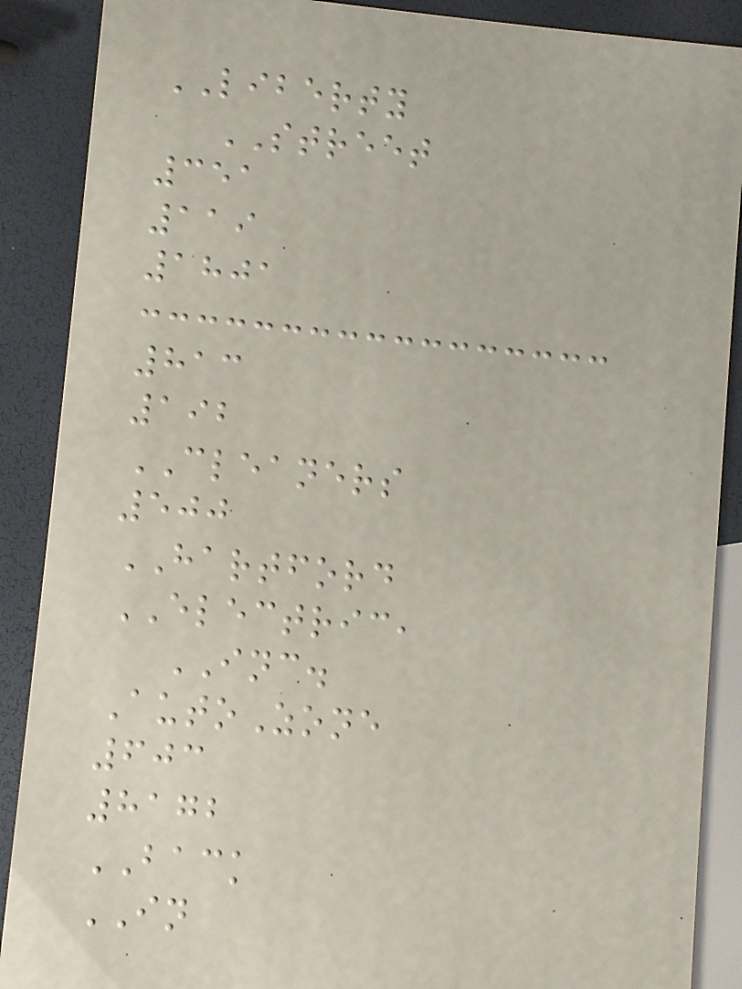LIBERTY
STREET
351
119
1801
813
192
CLEANERS
500
HARTFORD
ELECTRIC,
INC.
AutoZone
603
8172
BACK
IN
